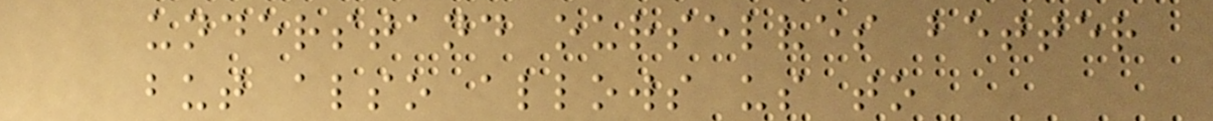understand ourselves better
but also allows us to
